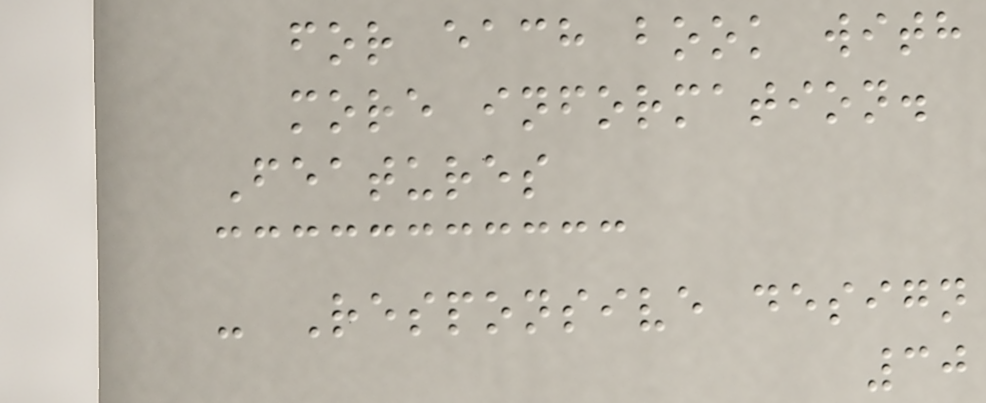for each book with
more information.
Features
- Responsive design
30
